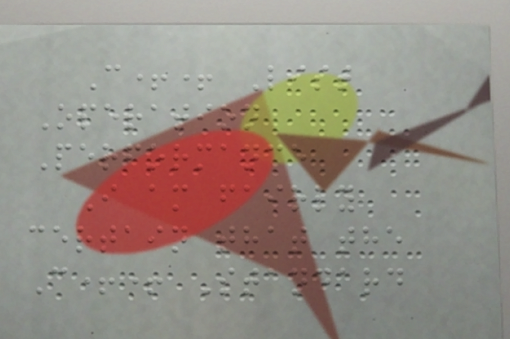C++ List
Operation
Performance
I am fairly
certain that the
C++ Standard
